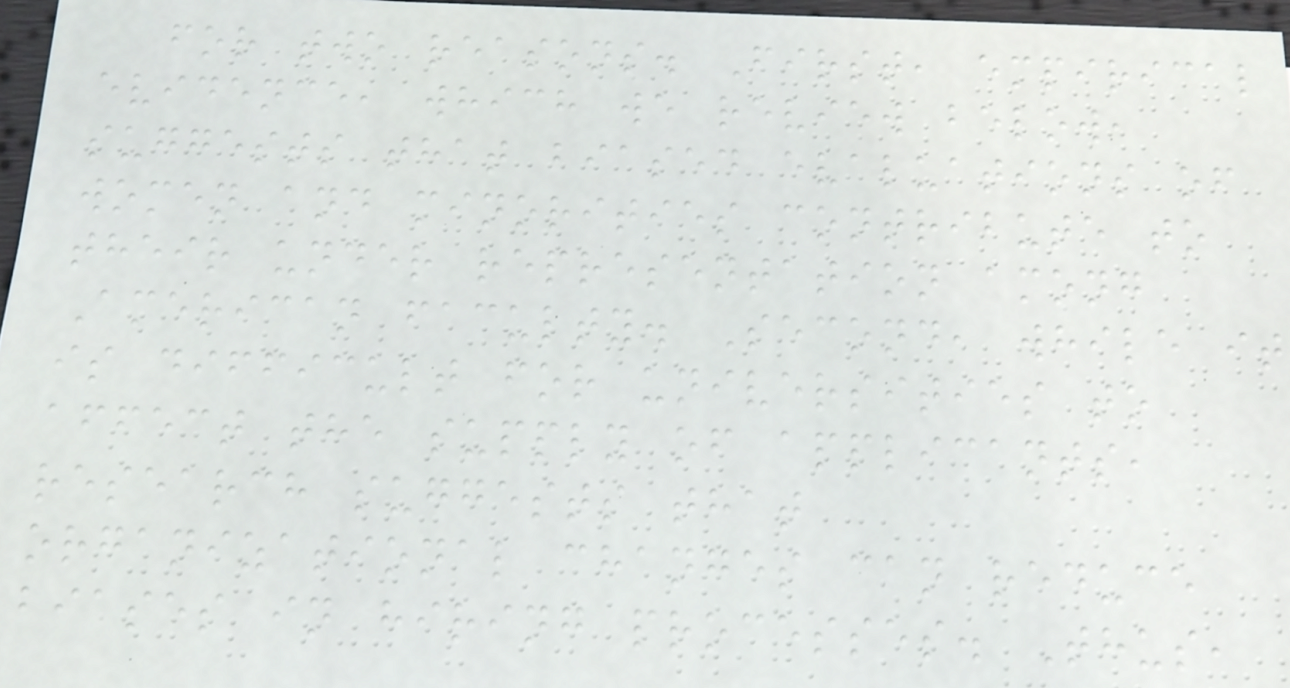for two reasons. First, empirical
evidence, which we review below,
suggests that biased evaluations of
women and minorities contribute to
their under representation among
American faculty. Second, while it
is difficult for universities to
affect the supply of applicants,
research suggests that
organizational changes can reduce
biases in hiring processes. Thus,
